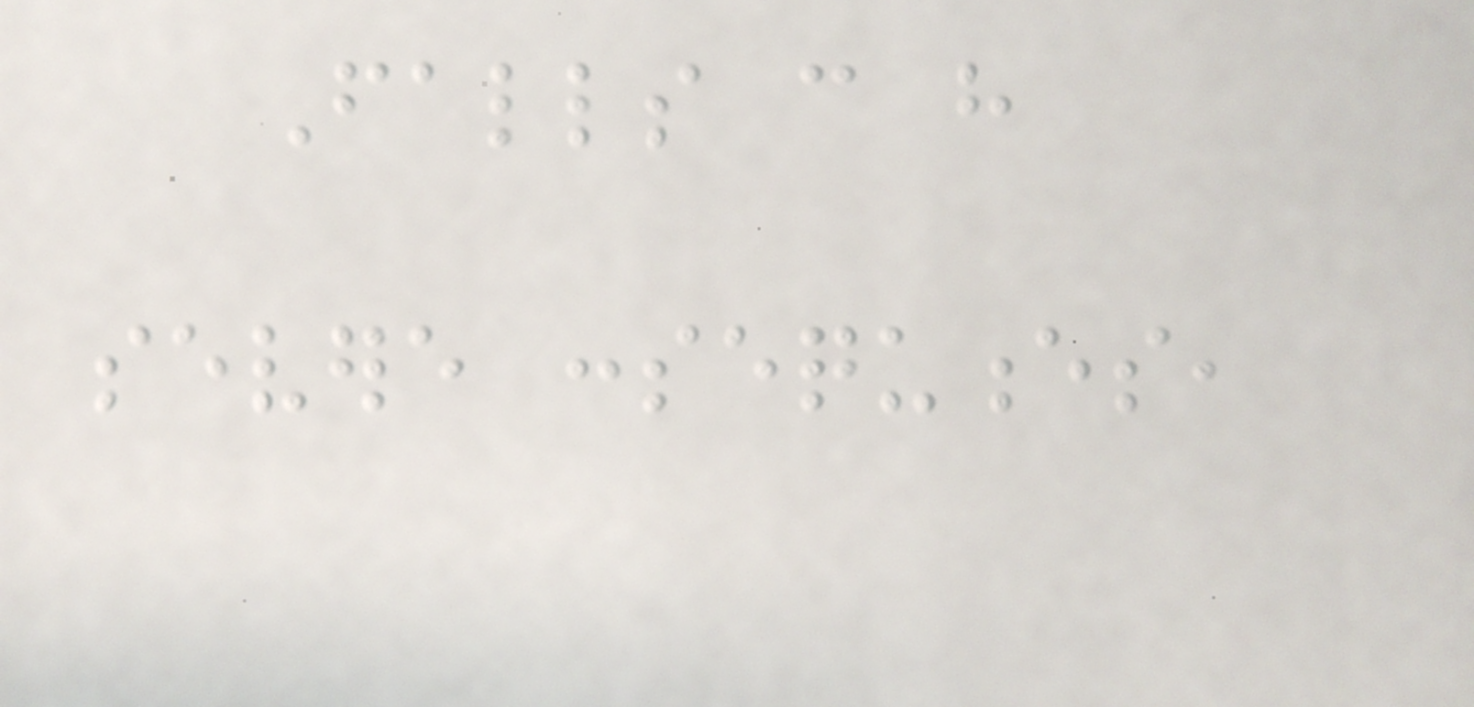Falls can have
severe consequences,
